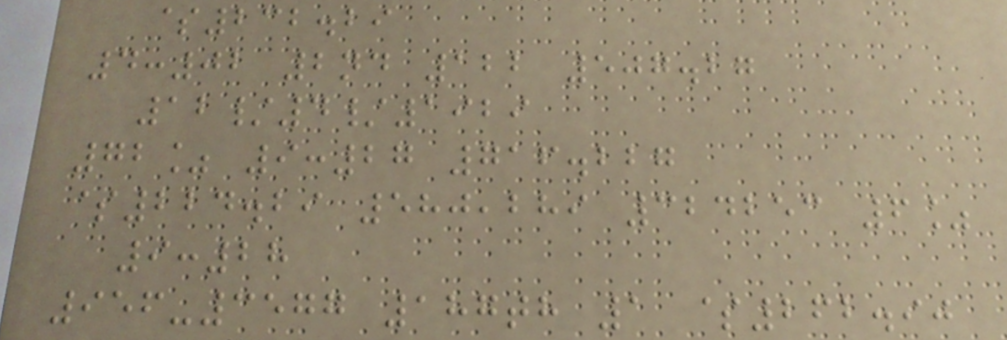$232.29
4:02 2nd 122 507.27
12/4/1929
72% 9:27 716.227
$224.29 580,289 324253 6%
9:28
956-3577 187th 1 $262.90
